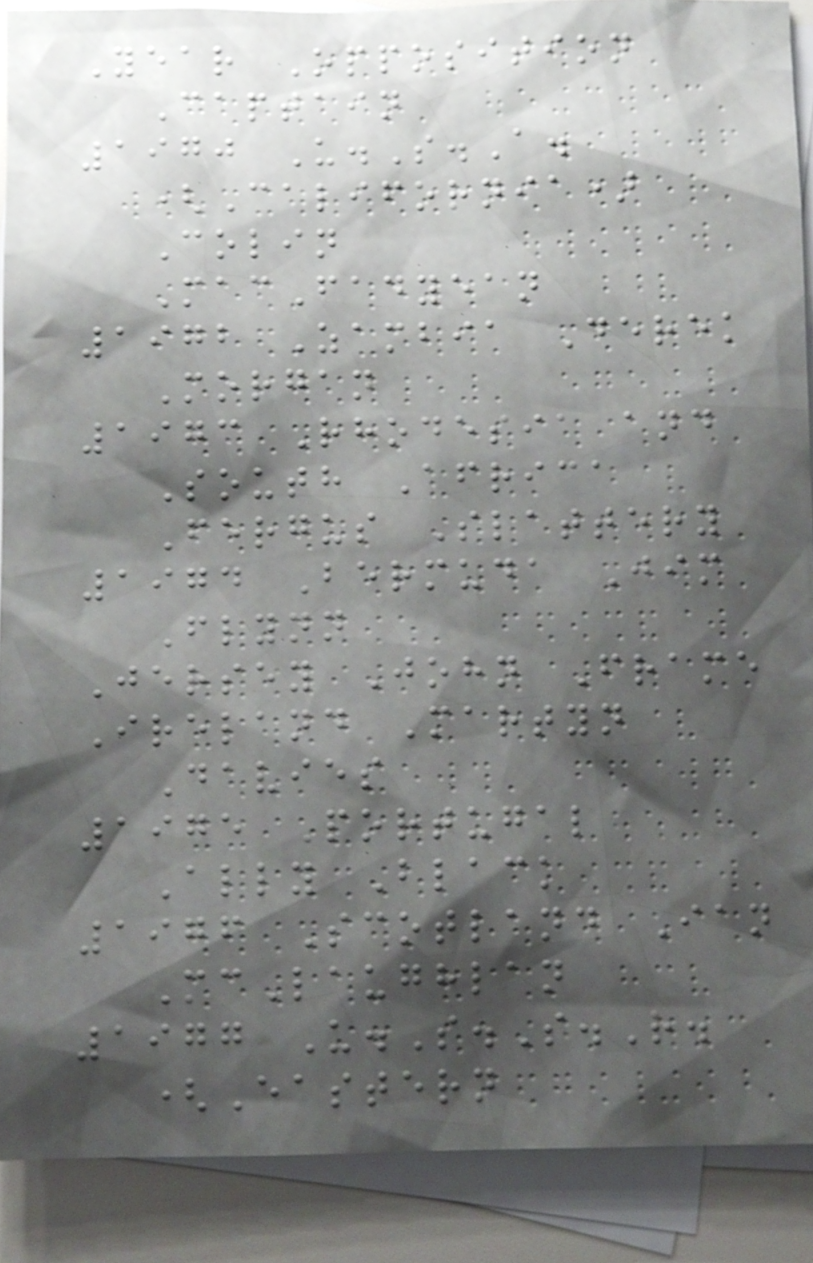Year Opposition
Captain
1970 U.S.A.
(California)
Colin
MacFadyean
1972 Zambia Derek
Morgan
1973 Rhodesia and
South Africa
Fergus Slattery
1974 Bermuda Jim
Flynn
Jersey John Frame
Ireland Martyn
Davies
1975 Portugal
Ally Black
1976 Scotland Ian
McLaughlan
1977 U.S.S.R.
(Eastern
